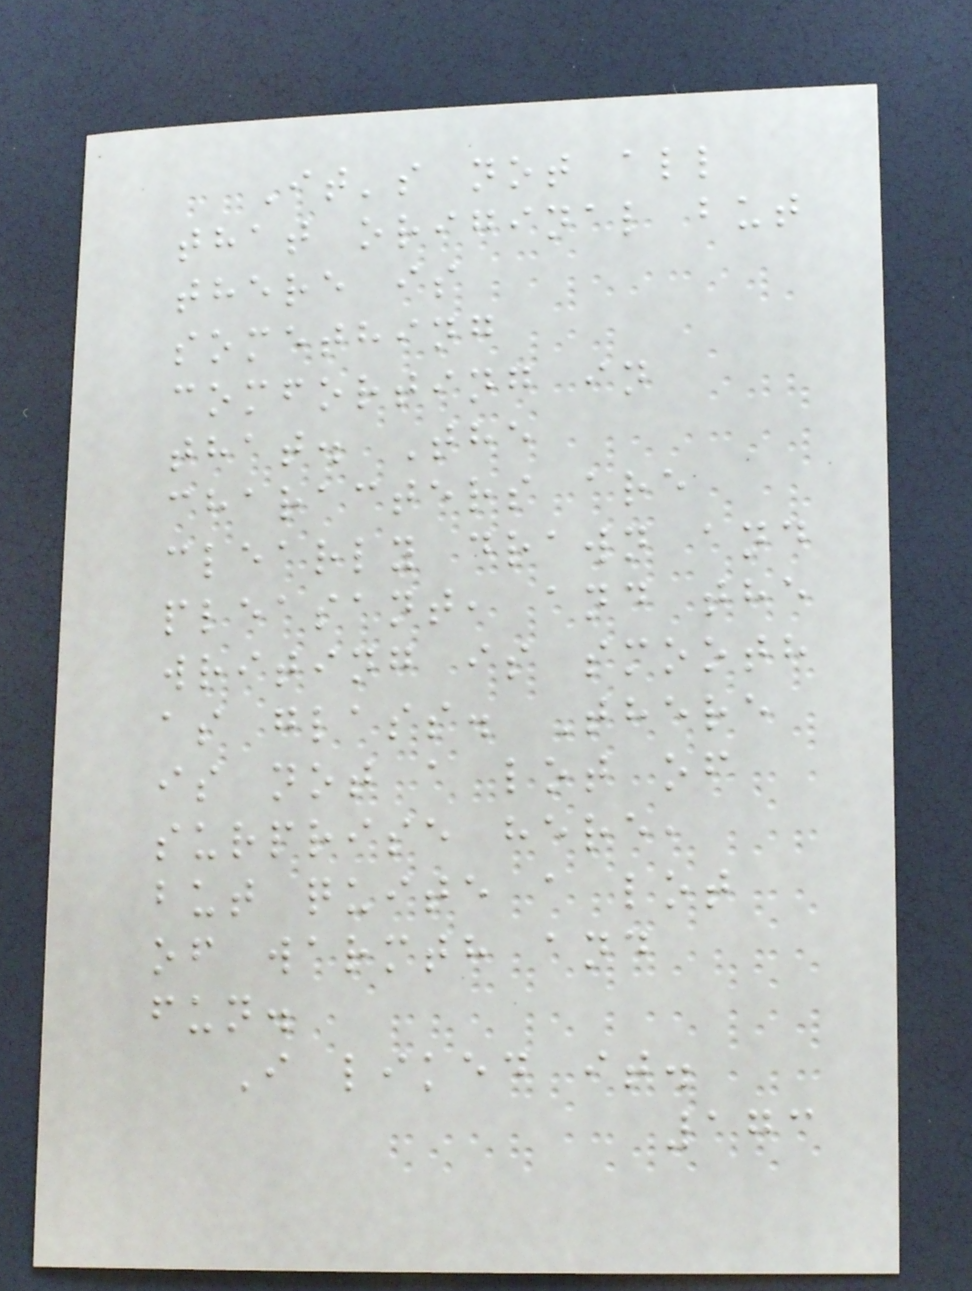It's not all
that original but
there is
something
comforting in
that. The
characters are
clearly drawn and
pleasant, and the
writing is smooth
as glass. There
is not a lot of
surprise here,
but quite a lot
of warmth and
fun.
I liked it.
173
